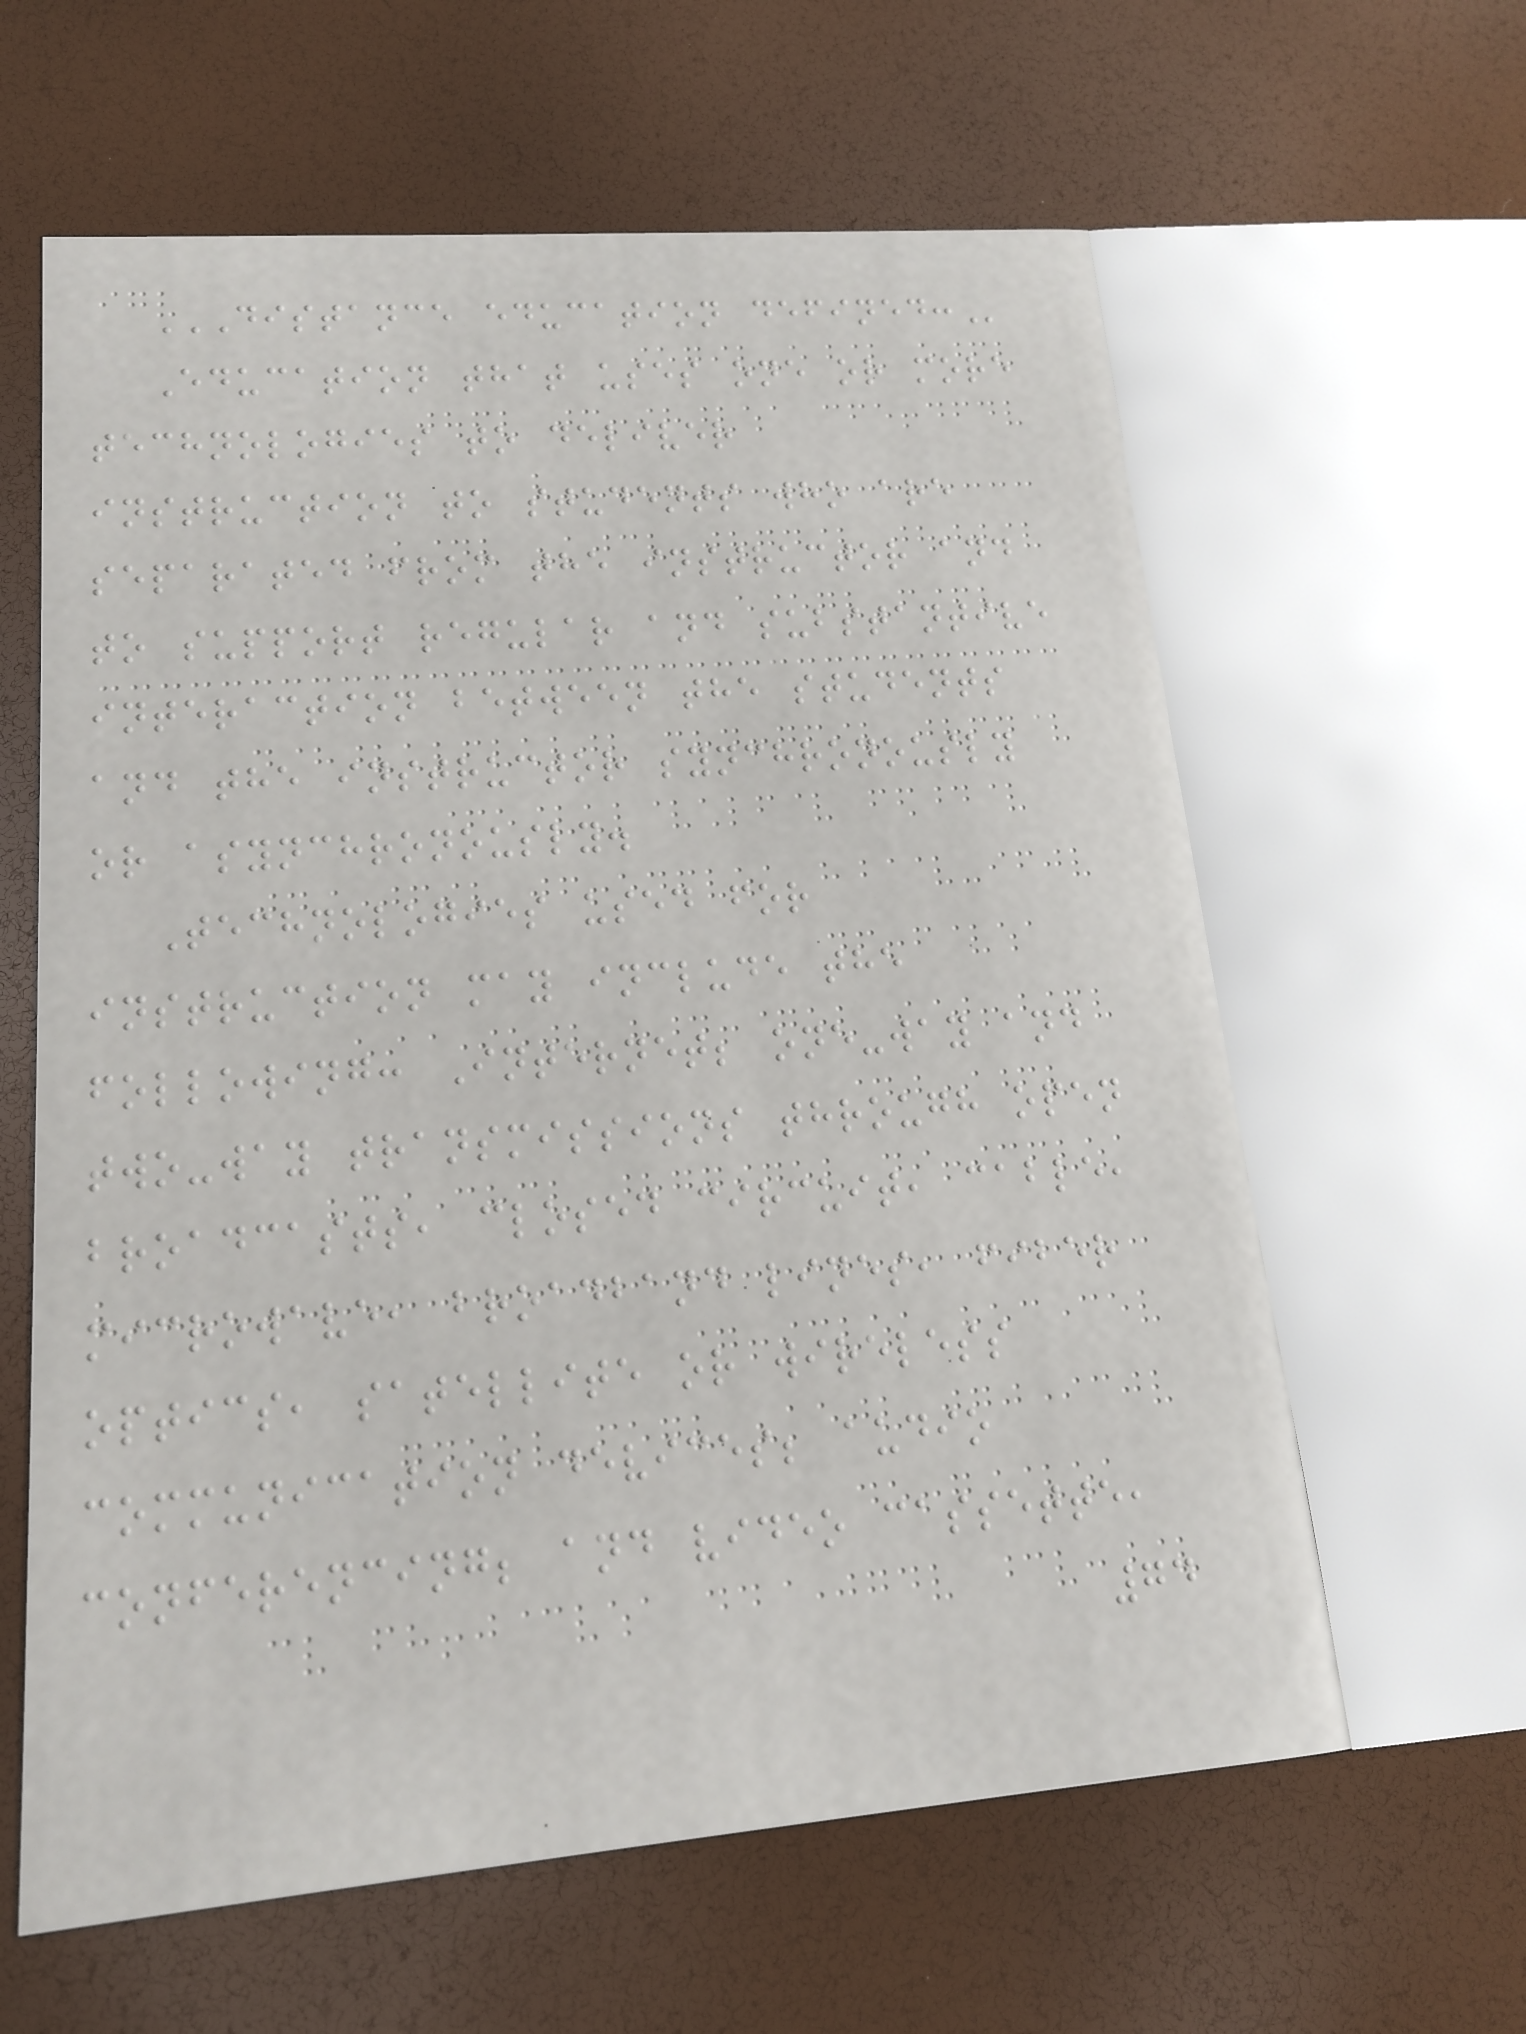DISTANCE EDUCATION DEFINED:
Education that uses one or more
technologies to deliver
instruction to students who are
separated from the instructor and
to support regular and substantive
interaction between the students
and the instructor synchronously
or asynchronously.
Technologies used for
instruction may include the
following: Internet; one-way and
two-way transmissions through open
broadcasts, closed circuit, cable,
microwave, broadband lines, fiber
optics, satellite or wireless
communication devices; audio
conferencing; and video cassette,
74
